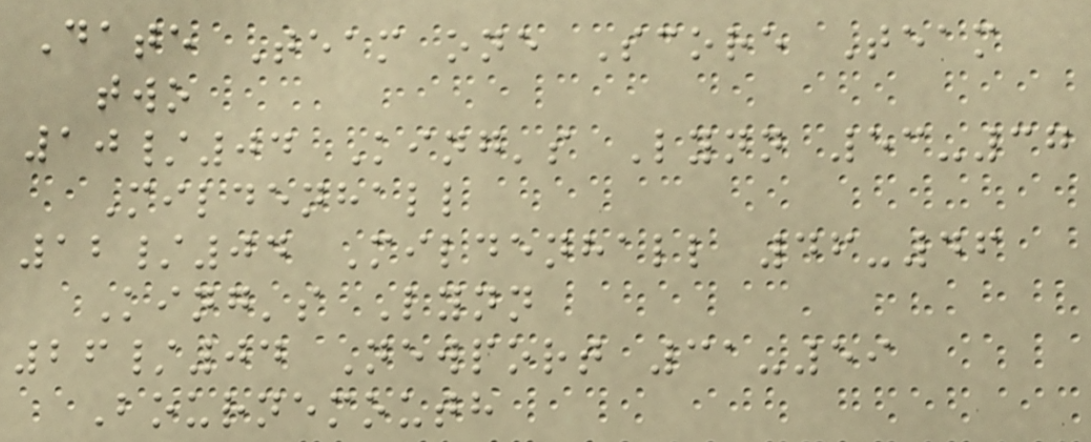Date Team one Score Team
two
10/04 King's Lynn 53-37
Mildenhall
12/04 Mildenhall 46-46
King's Lynn
26/04 Newport 31-59
Bournemouth
